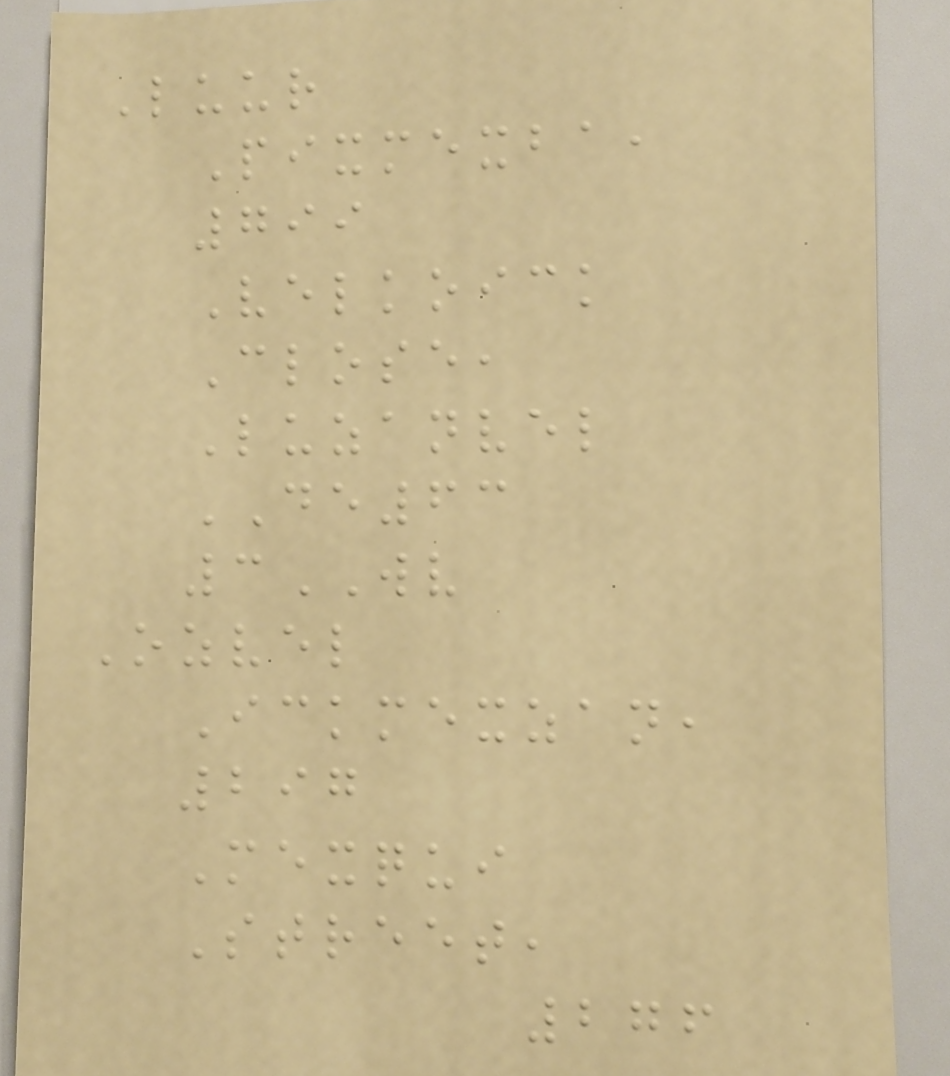Luur
Pixmexba,
799
Velkoick
Close,
Luzanvel
DE63
3WV
Ozvel
Ickmexzan,
297
Mexqui
Street,
276
